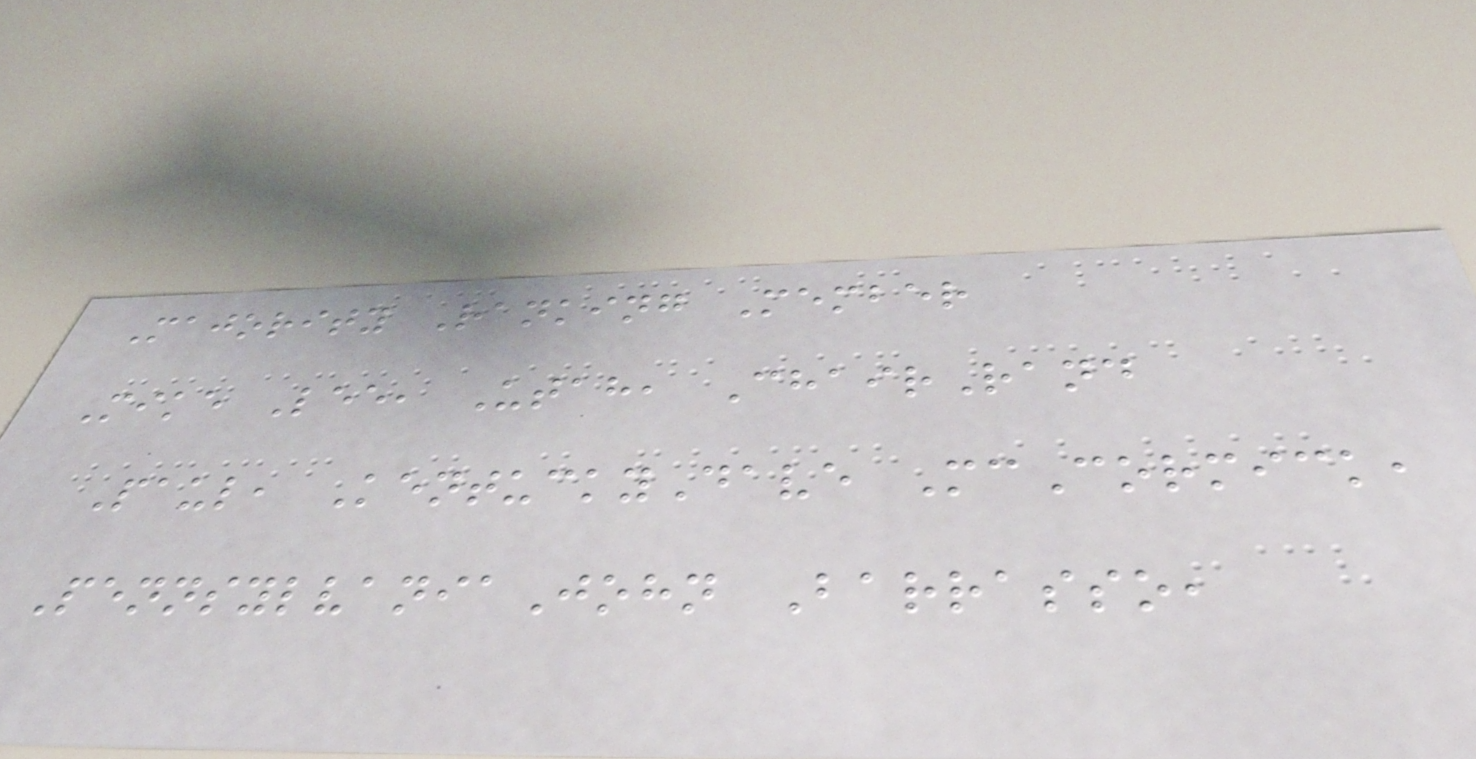Majority Ranking Member
Mike Lee, Utah, ChairRand
Paul, KentuckyDave McCormick,
PennsylvaniaJohn Barrasso,
